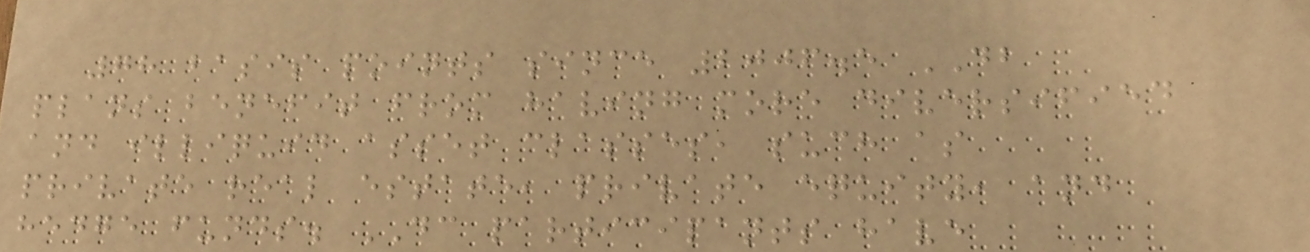78 basis points since 2006.5 DB
plans benefit from having more diversified
and illiquid asset classes, such as
private real estate, private equity, and
hedge funds. DC participants have
